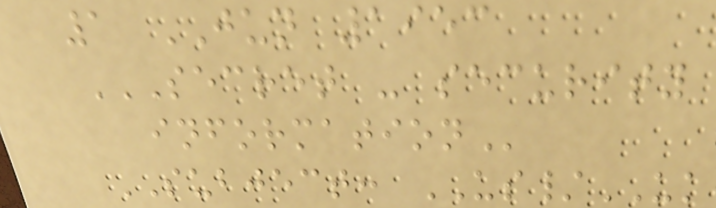1 JUN 1953
SECRET - SECURITY
INFORMATION
SUBJECT: US/UK
